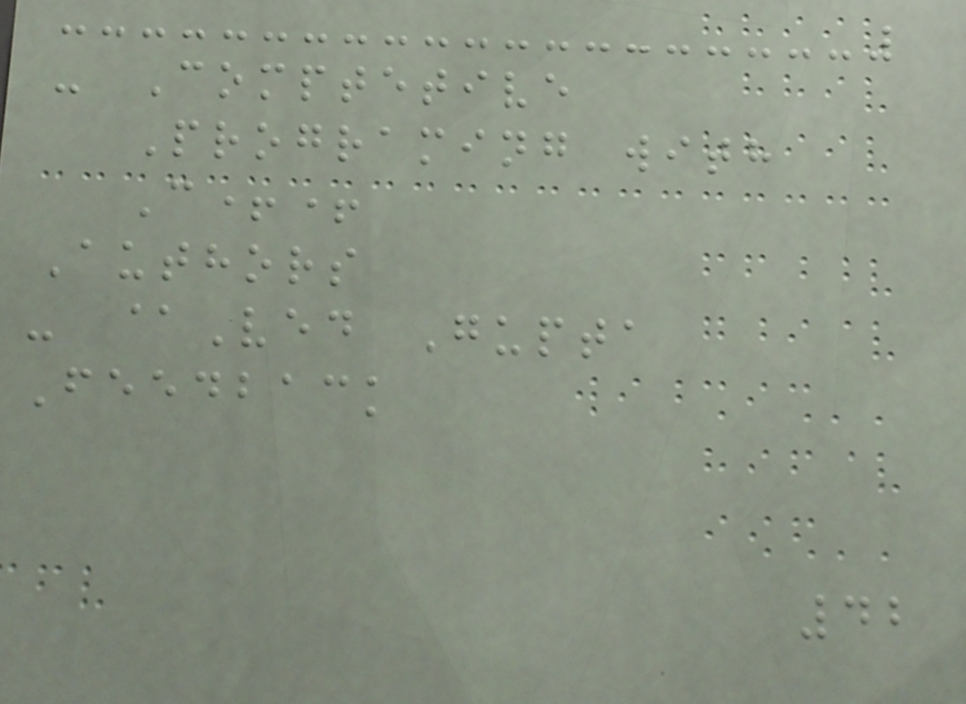- Comptetive
Programing with
C++
Authors
- @Ved Gupta
Feedback
42
